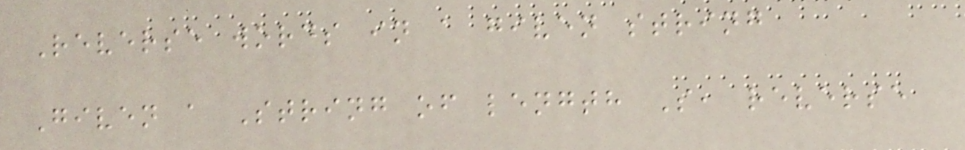Reverse words in a given string
Given a String of length S, reverse
